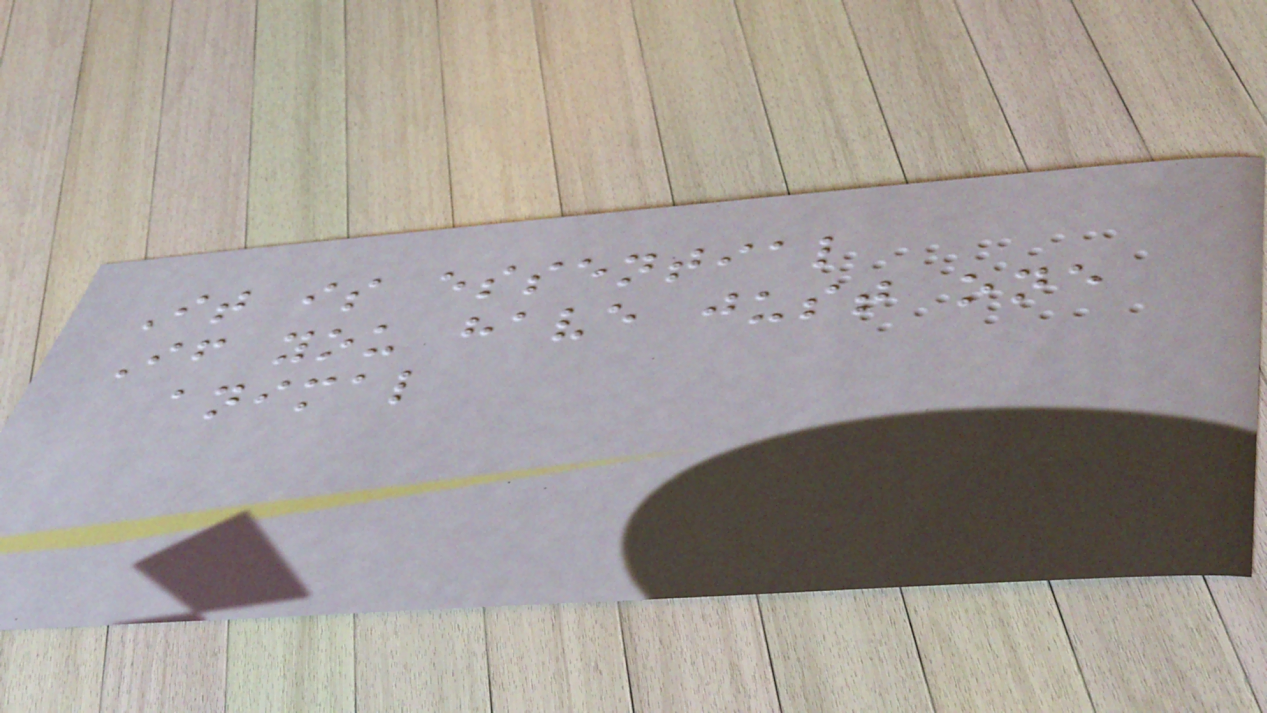It is essential
If you have just one
animal
